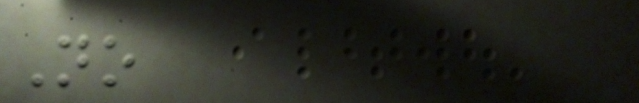No
